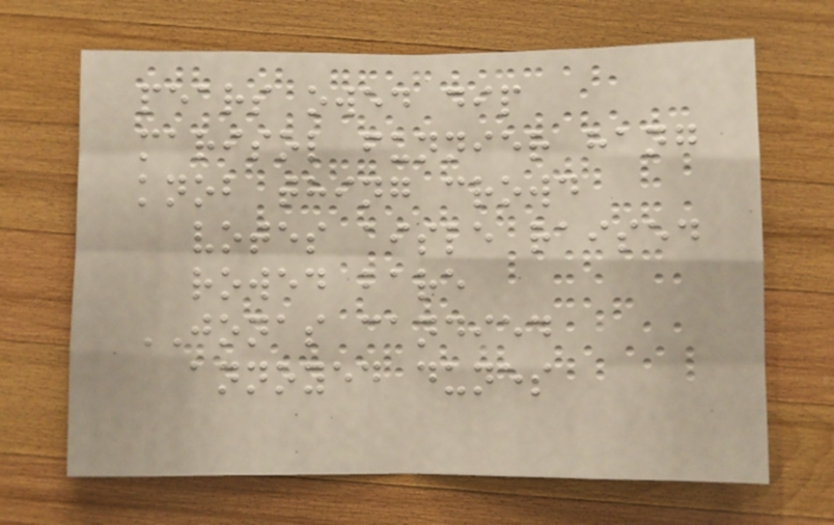pears owed dip
marisol funnier hang
knob thing crowd
votes aisle raised
rowed bare
JONAS candied
annoyed dunes
